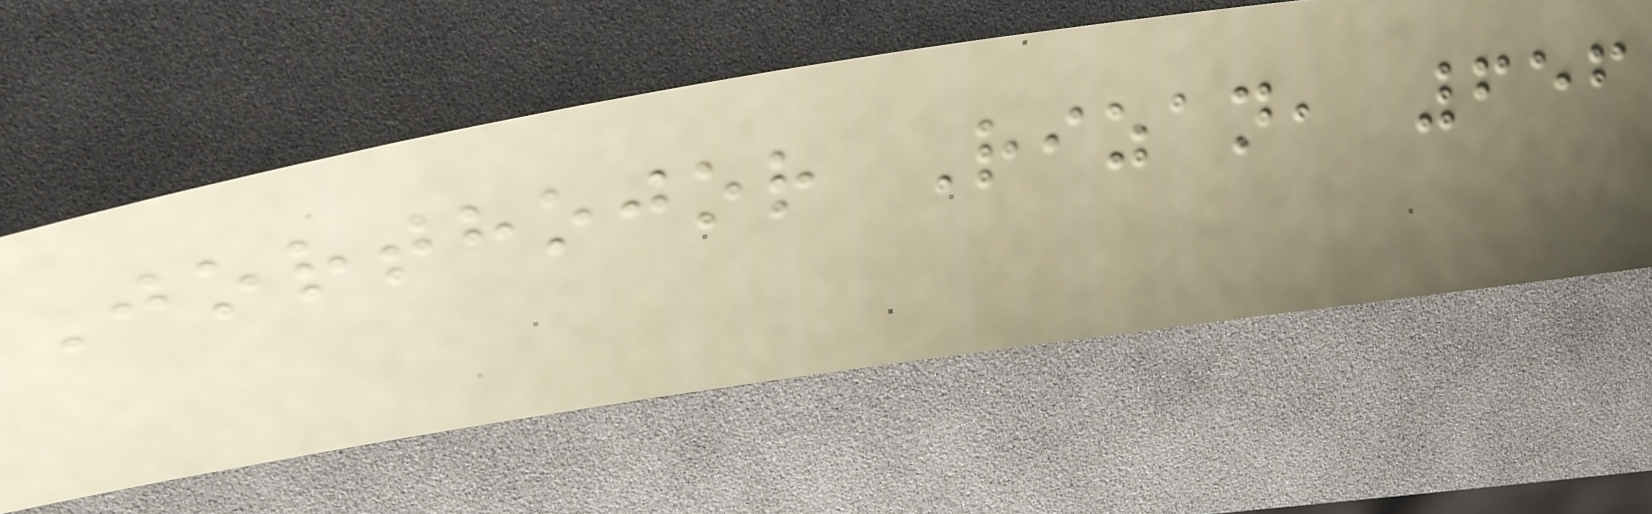Jorthojor Rizan, 656
